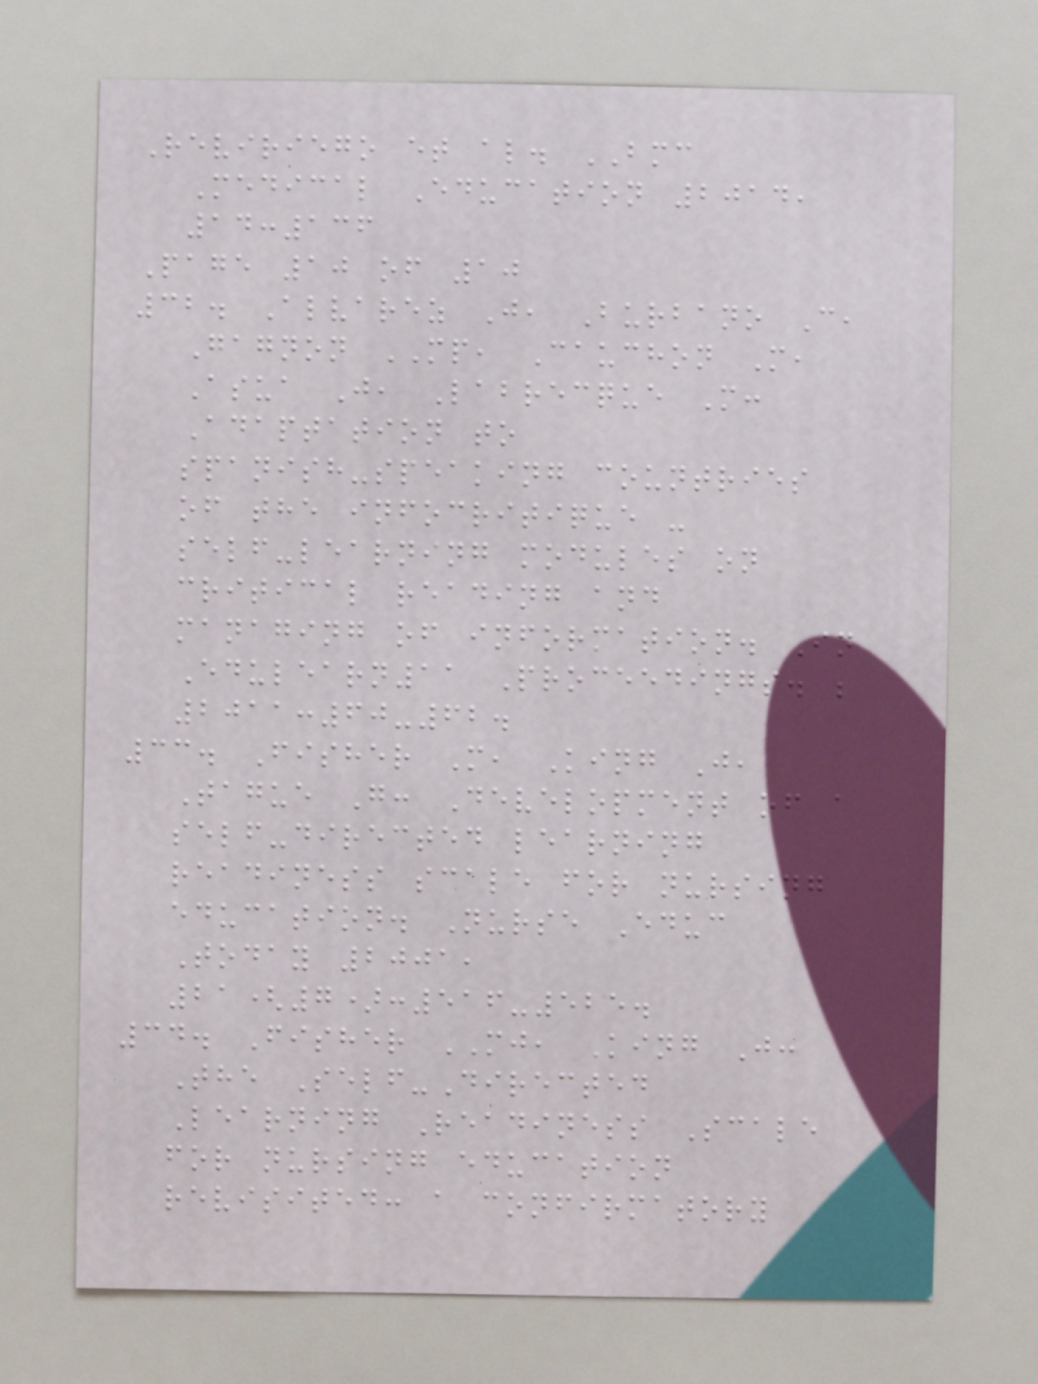Reviriego et al. BMC
Medical Education 2014,
14:136
Page 10 of 10
32. Alvarez J, Burbano C,
Gagnon MP, Cauchon M,
Asua J, Labrecque M:
Adaptation to
spanish-speaking countries
of the infocritique -
self-learning modules on
critical reading and
managing of information. In
Edulearn11 Proceedings. ;
2011:60-62.
33. Fisher M, King J,
Tague G: Development of a
self-directed learning
readiness scale for nursing
education. Nurse Educ
Today 2001,
21(7):516-525.
34. Fisher MJ, King J:
The Self-Directed
Learning Readiness Scale
for nursing education
revisited: a confirmatory
